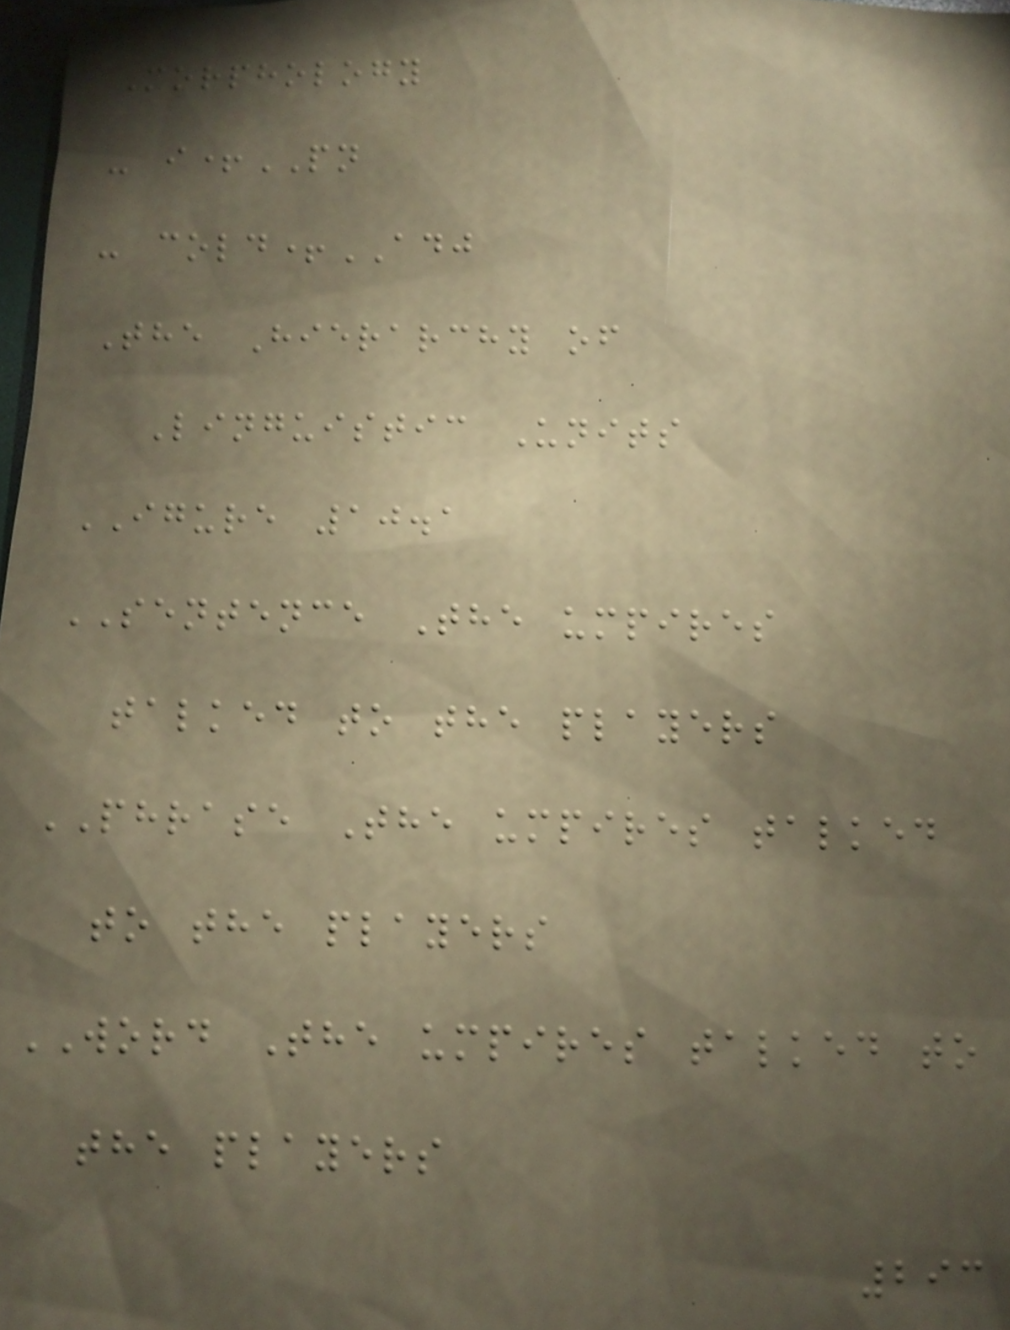Morphology
- i+PN
- cold+ADJ
The Hierarchy of
Linguistic Units
IGURE 10.1
SENTENCE The umpires
talked to the players
PHRASE The umpires talked
to the players
WORD The umpires talked to
the players
293
